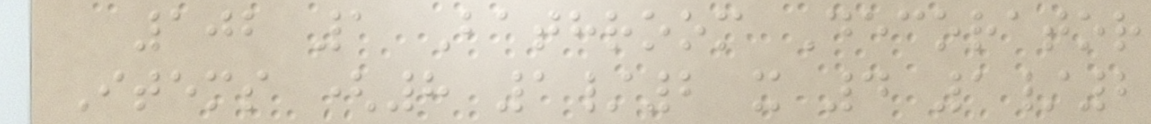102 1 Bathroom Decorator
Items (8 1/2 x 4 1/2
